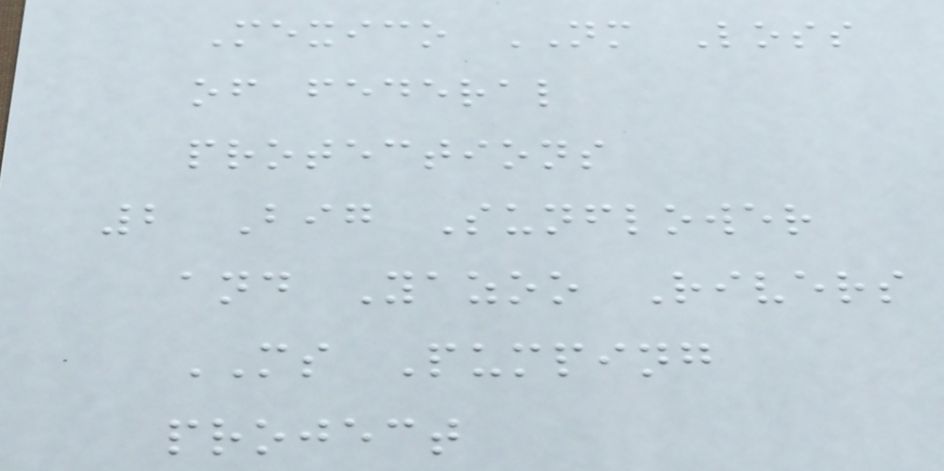Mexico NM Loss
of federal
protections
2 Big Sunflower
and Yazoo Rivers
MS Pumping
project
